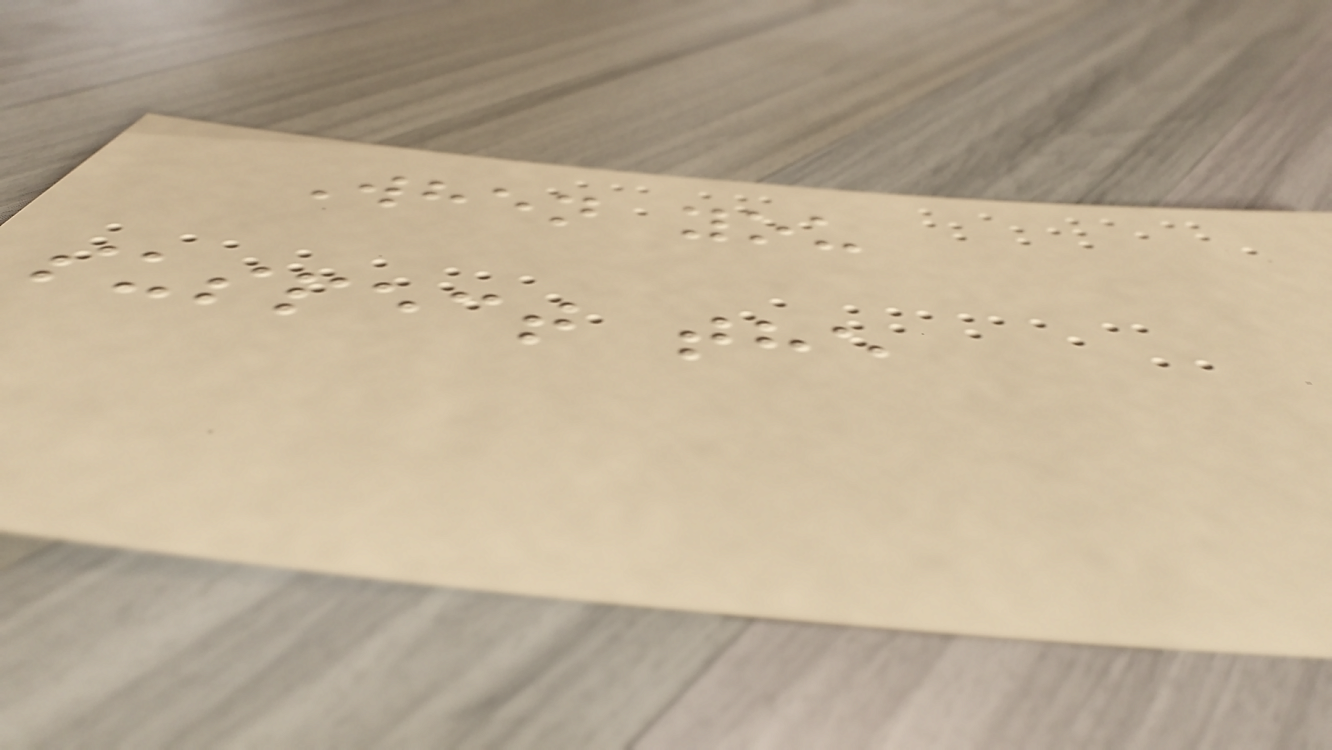When you
suspect the
